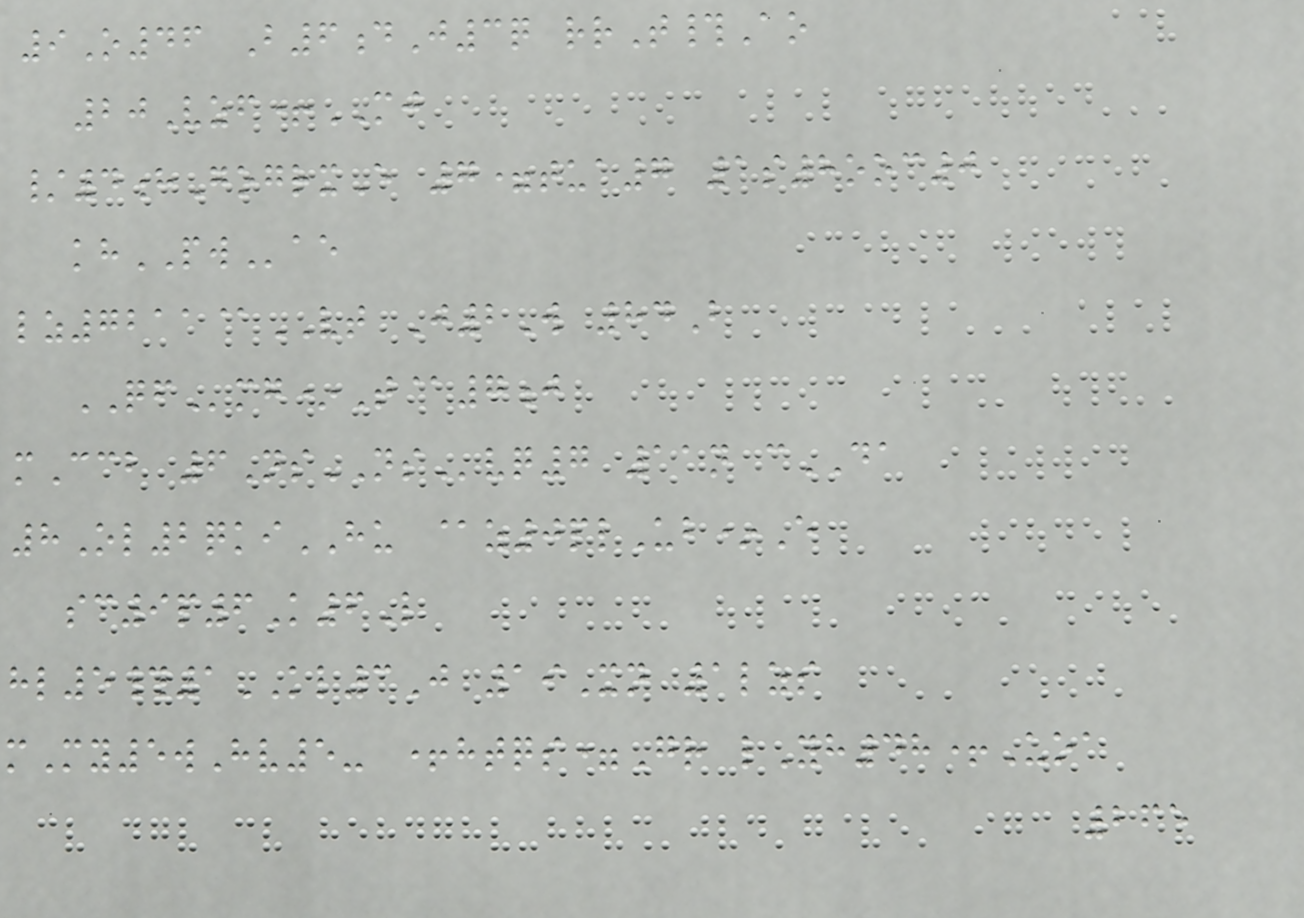9O46 B6dJ3q rrT#Ao
20Vzf+MJ
/4hGogrxE 7=tua7 1s8ooc0
khPWae
lz7211@VT J2W 84B
QFmg*T@7j
mCcb 6NsNSvq7 11n cDA
8Ol2qkiHU @z0plUb*E
sc9p6K6L
hl5#1KL3J 19Xn 1lzs
mMy5wHv5- +htqs=Gr lYh48+Uoa
265
